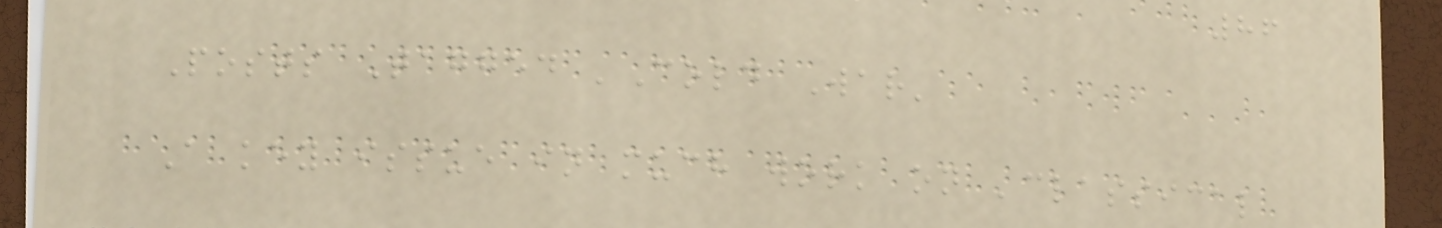86
Posts Tagged 'Cold War'
A key issue in much work on 'classical
